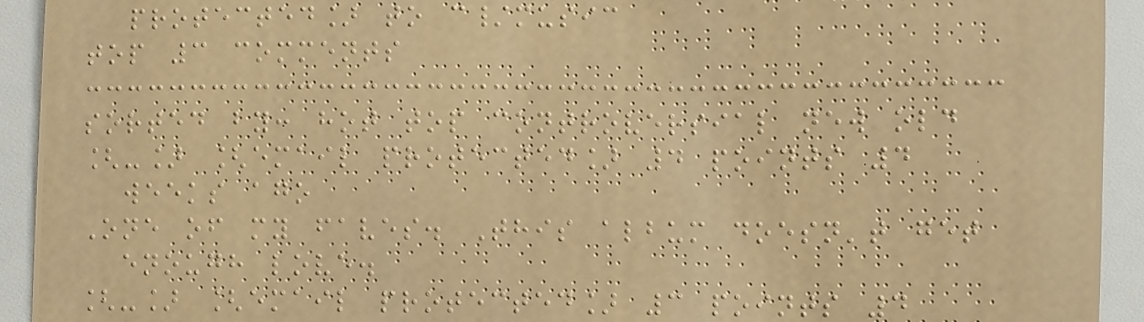protected] to c/music
top 3 comments
sorted by: hot top controversial new old
[-] [email protected] 4 points 4
weeks ago
One of my faves. This album doesn't get
enough love.
[-] [email protected] 3 points 4
